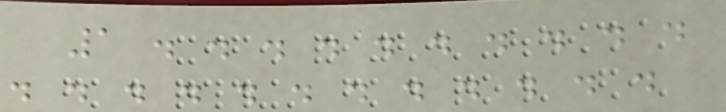1 . . . . . . . . . .
. . . . . . . . . . . .
